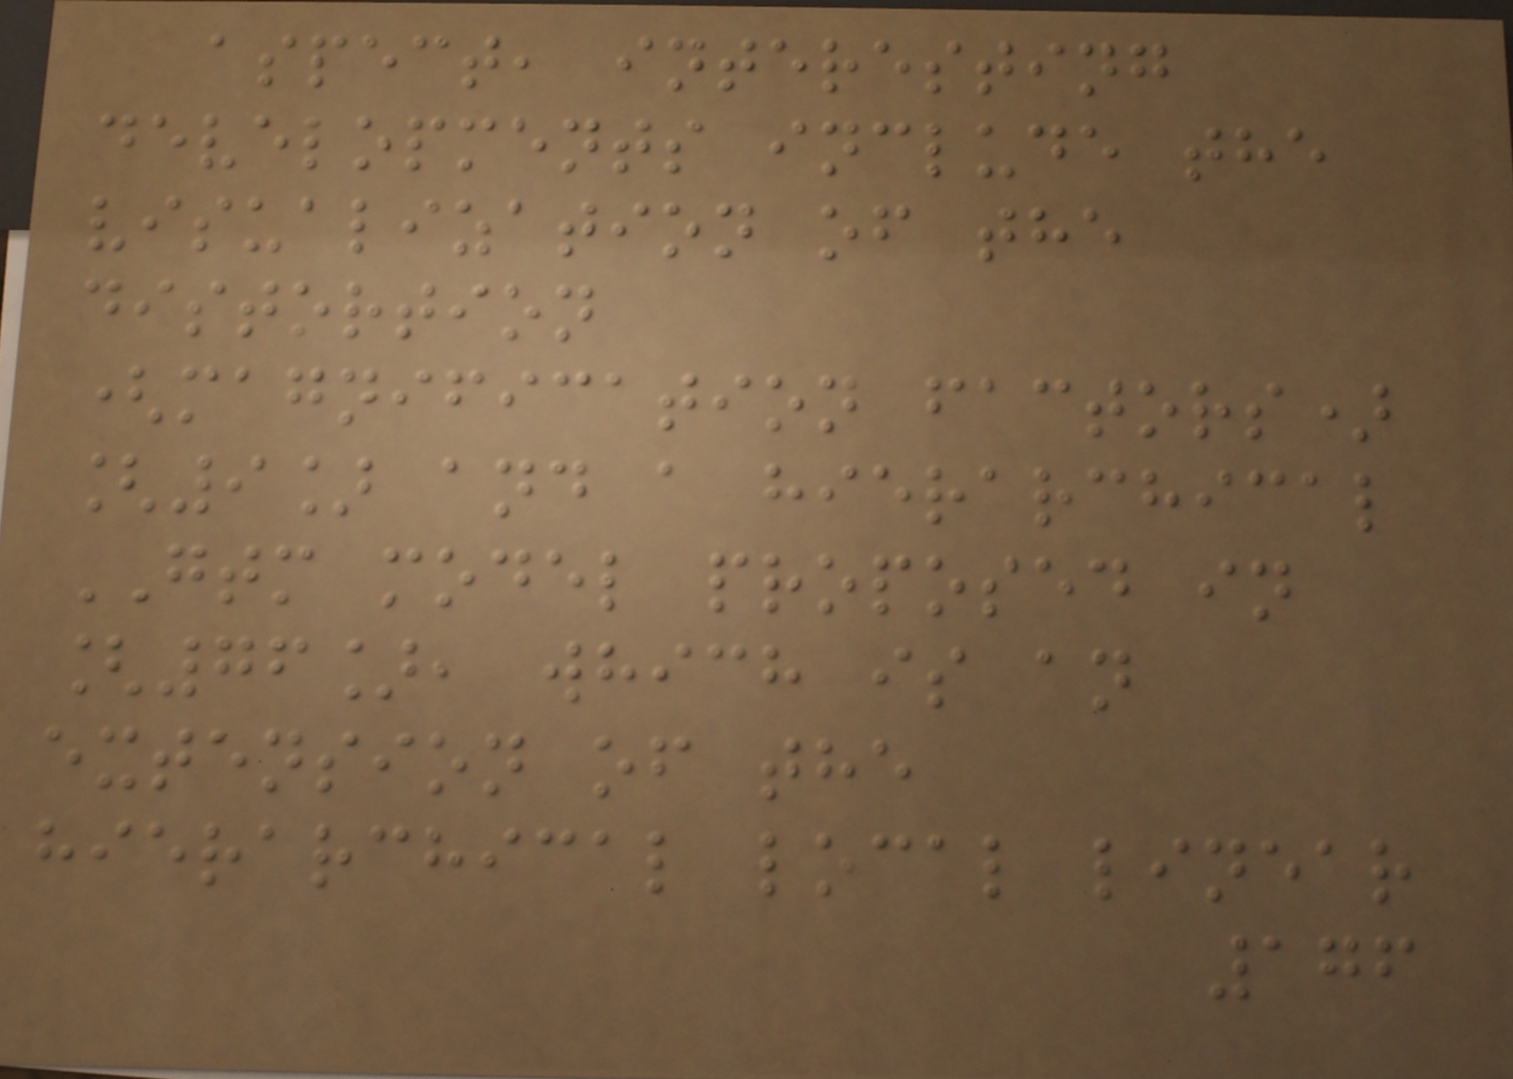aspect, interesting
developments include the
visualization of the
distortion
(magnification factors)
[9] and a hierarchical
GTM model proposed in
[76], which is an
extension of the
hierarchical local linear
176
